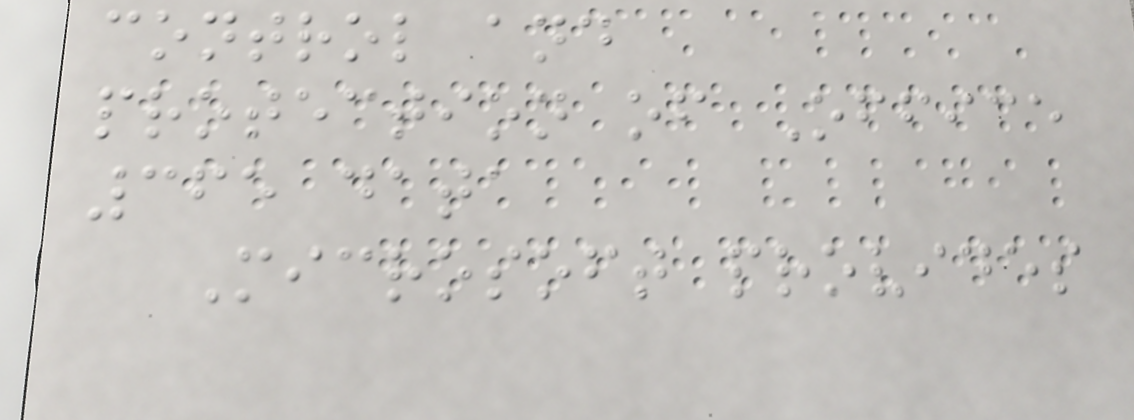control and
protection of Office
365 data
Microsoft provides
